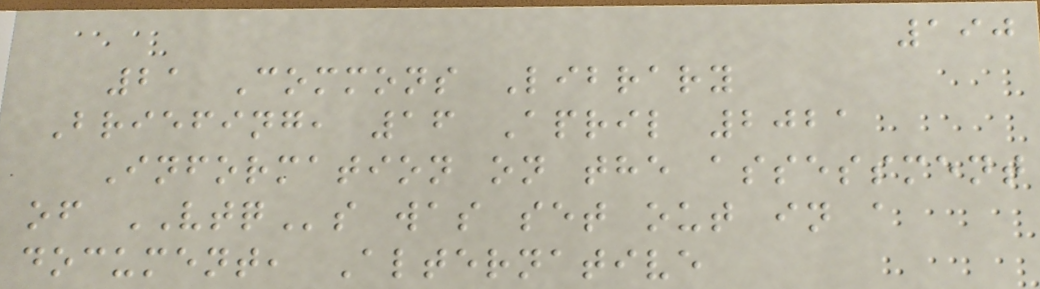190
21 Commons Library
Briefing, 16 April 2021
Information on the assessment
of VTQs was set out in a
document, Alternative
